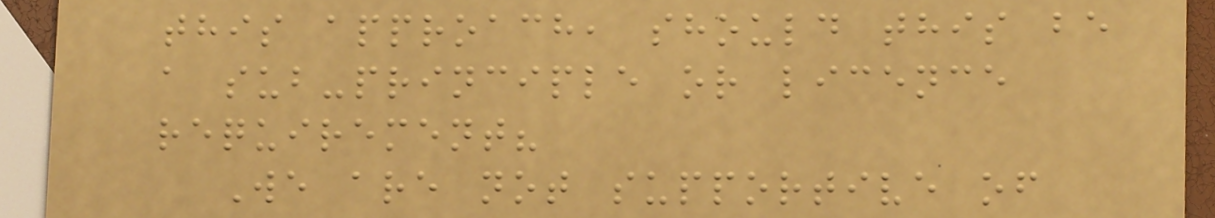this approach, should this be
a sub-principle or licence
requirement?
We are not supportive of
